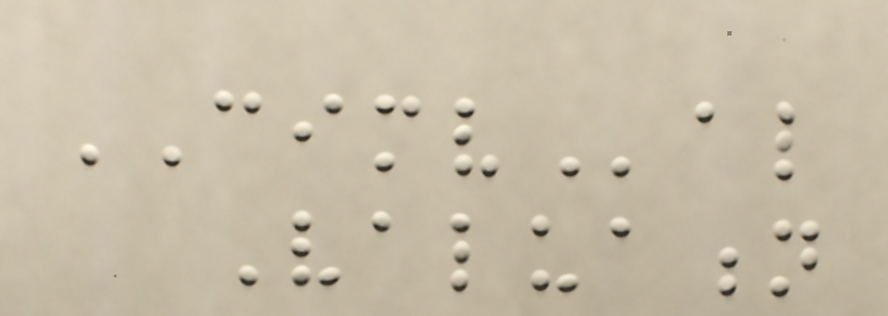CIMVal
Valuation
